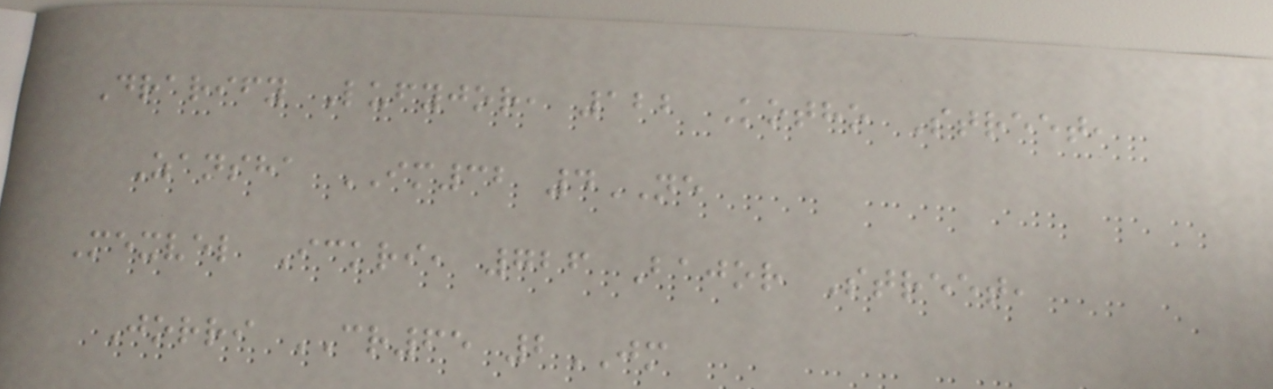Drarify Lufyjor, 122 Kotho Street,
Zansha IM32 4NE
Mexvel Ickri, 726 Bajor Street,
Jorri CR65 2JM
